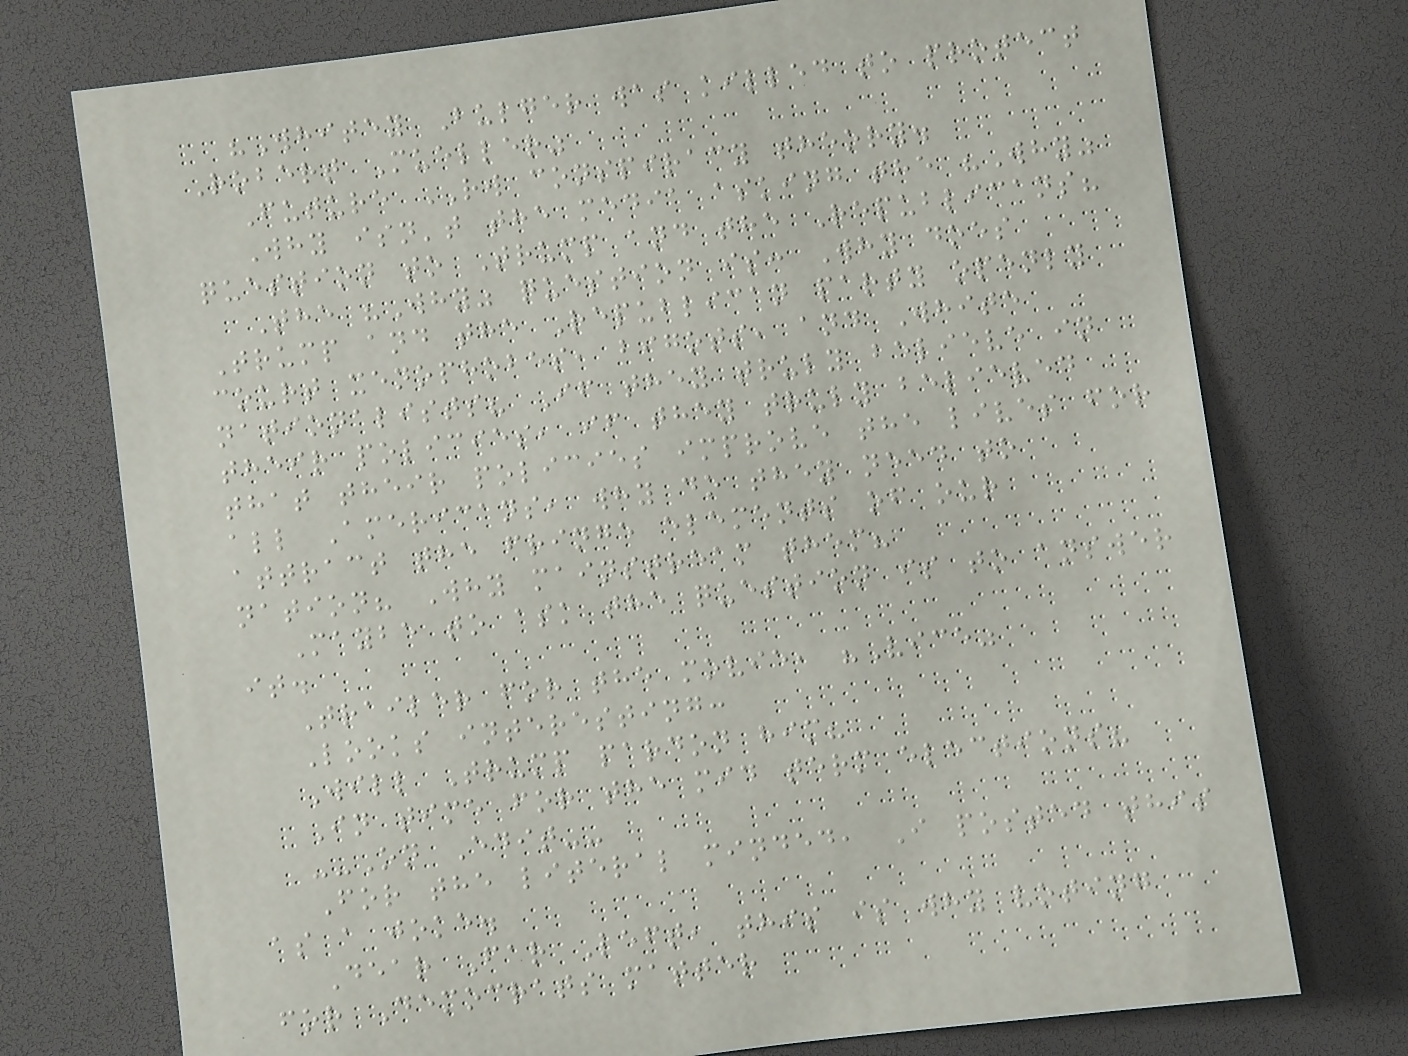"Whitey Bulger was killed to protect
Robert Mueller"
Future RW conspiracy theory.
Why isn't the media asking the "Why"
question to Trump and the Republicans?
The "Why" question is: Why does
Trump and the Republican party openly
court xenophobes, bigots, and White
nationalists? If they truly believe in
their policies, if they truly believed
that their policies improve the lives for
all Americans, why do they need to
attract the fringe elements of our
nation? Why mainstream them?
Maybe to ask the question is to answer
it.
Trailer for the movie, "Vice"
Looks interesting:
Will Trump pardon him?
In time for the mid term elections?
--On Edit--
For the literal minded, I posted this
as a joke.
Dear Far Left, this is why voting
for Democrats matter
